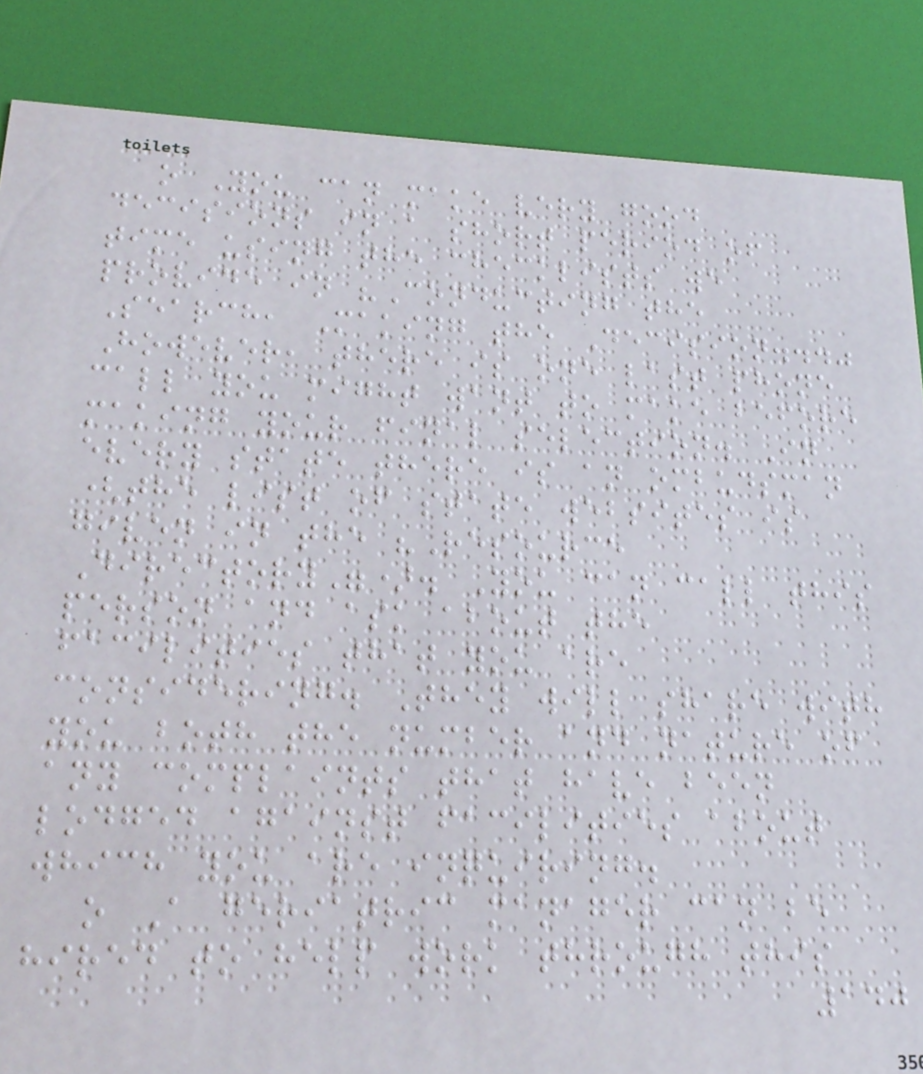o You can make very good
decisions in a short period of
time using the checklists we
provide in "Conducting the
Search, Making the Decision..."
However, there is one last phone
call you might want to make before
making your final selection. In
every state there is an ombudsman
(the list of state websites is
given in the "Resource
Directory"). You can call this
person and ask about the
facilities that you are
considering. They will share with
you both the number and nature of
any complaints that have been
lodged against facilities about
which you are inquiring.
o A geriatric manager can be
hired to help work through this
140
